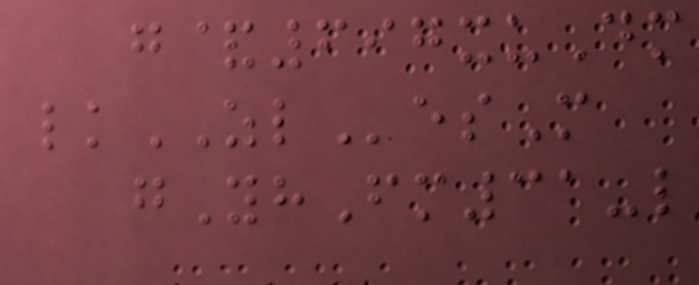g&697xuDm
lkZLesM
gYhFm31-l
